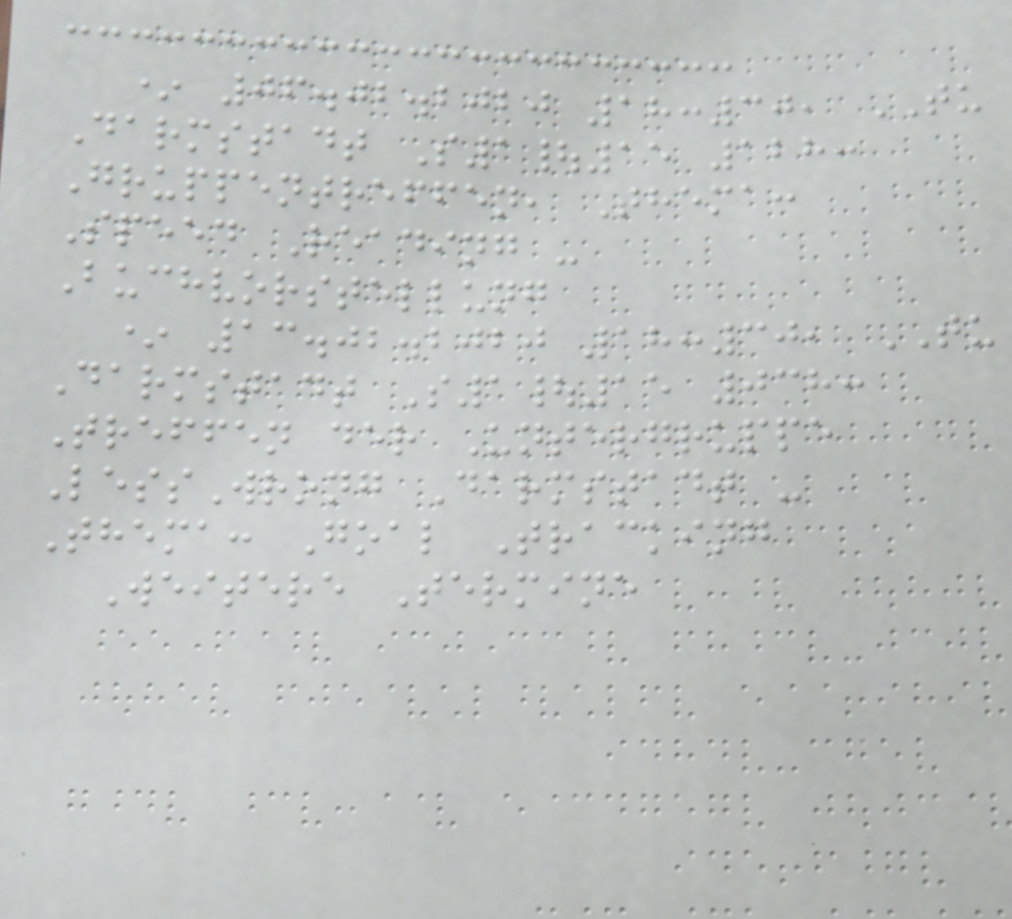* 06.02.2020 18:30, TU
Darmstadt S1|15 128:
Gruppentreffen, Thema:
Speed Reading -
Buchvorstellung
* 13.02.2020 18:30, TU
Darmstadt S1|15 038:
Treffen der Untergruppe
LessWrong Darmstadt -
Thema: Goal Tracking
Weitere Termine
